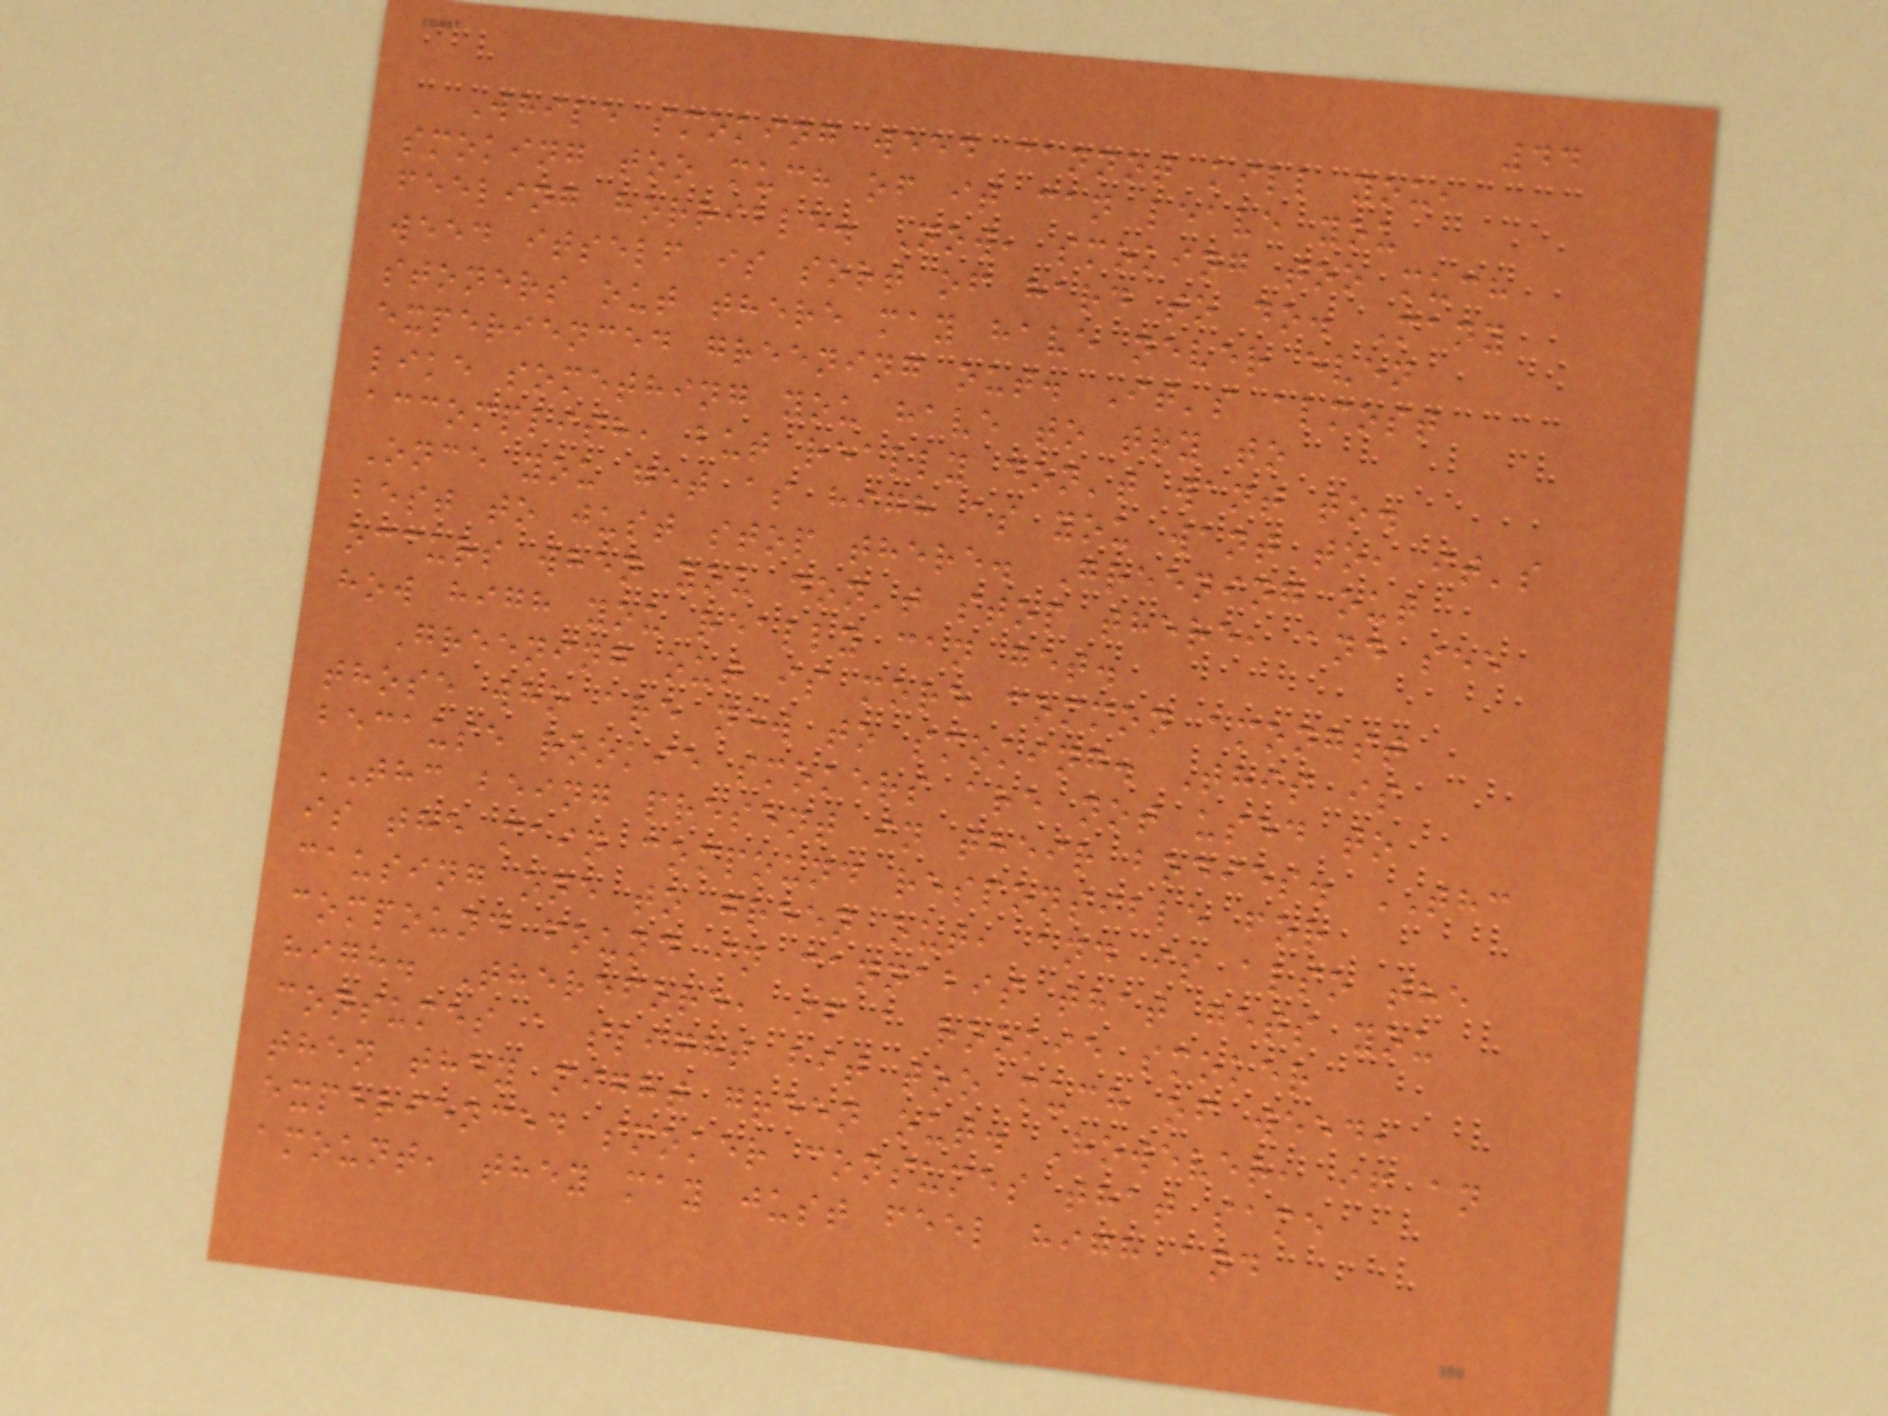44
While smoking weed cannot kill you,
smoking too much of it can leave you
feeling horrible. Now, smoking too much
weed itself is sort of hard to do. Many
stoners out there may have never even
experienced greening out. It's almost
like something you have to try to
accomplish, but really don't want to.
Once you get as high as you want to, it's
best to just stop there. Greening out
occurs when you don't stop there, and see
how high you really can get.
Greening out is more common amongst
those who are new to smoking. This is
because rookie smokers are not used to
THC being present in their bodies. THC
is the main compound responsible for
causing one to green out, and is also the
compound found in cannabis that gets you
high. Therefore, if a rookie smoker
consumes a slight bit too much of weed,
then they might green out. However, if an
experienced smoker consumes that same
amount, they may just feel high and
